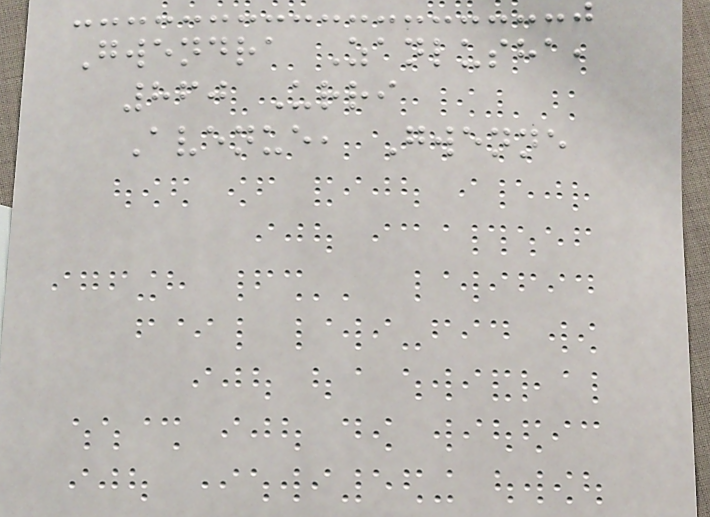Gwendra Zanlusha,
860 Urri
Avenue, Gwenne
